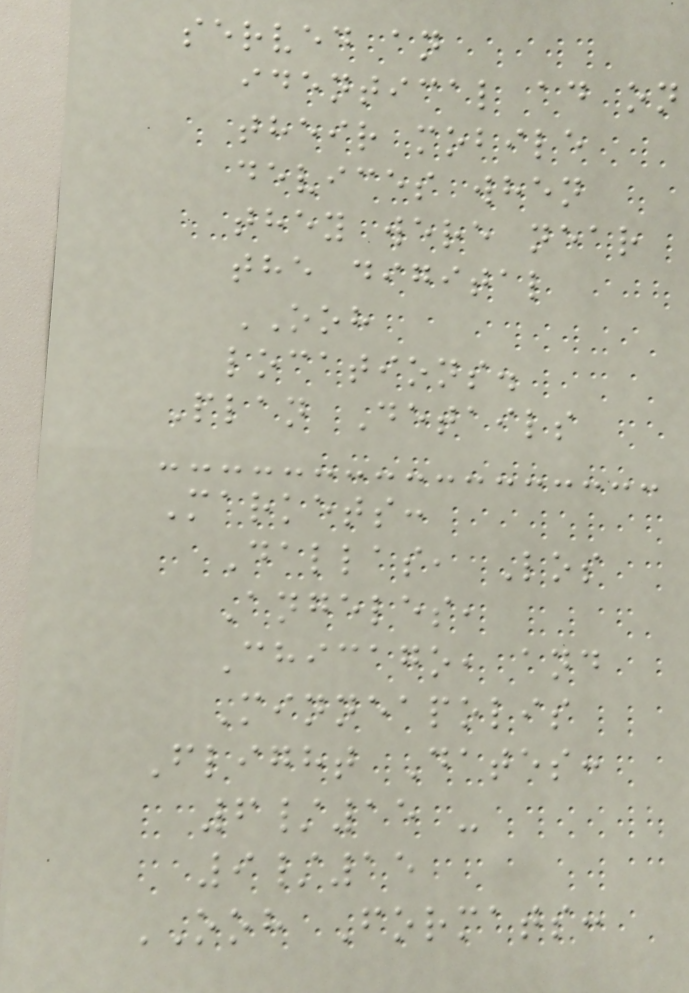served an
identical ad on
their mobile
devices when
they were near
the digital
OOH
locations.
Plan Details
Markets:
Dallas, Los
Angeles,
Chicago, and
Minneapolis
Flight Dates:
6/15 -
9/15
OOH Formats:
